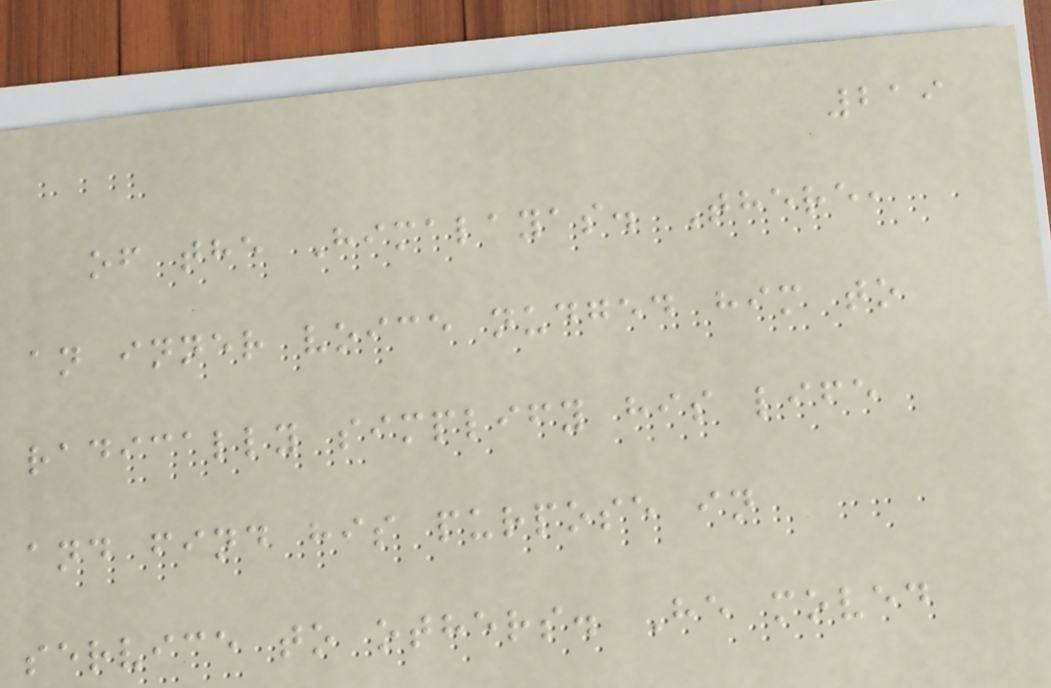219
of the Himalayas. There,
an inner voice nudged him to
radically simplify his life
and find his purpose in
service to others. He moved
